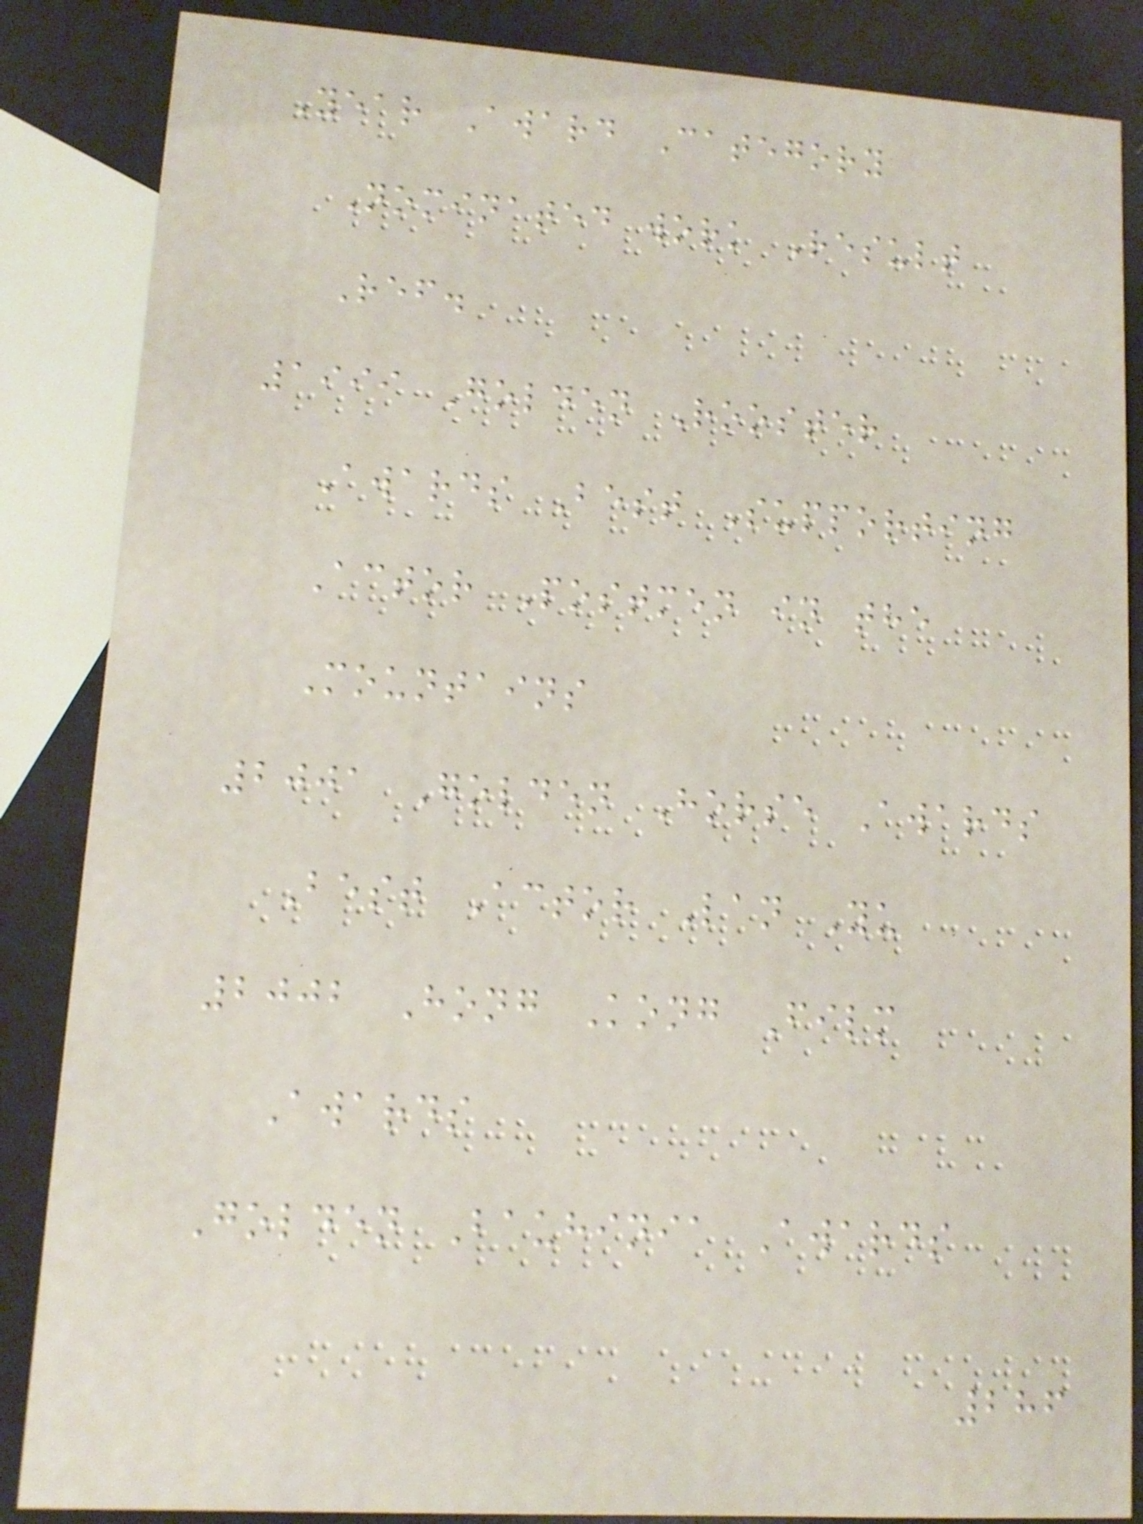Year Award Category
Nominated work Result
Ref.
1999 Golden Rooster
Awards Best Supporting
Actor Postmen in the
Mountains
2001 Golden Horse Awards
Best Actor Lan Yu
2002 Hong Kong Film
Awards
Golden Bauhinia Awards
286
